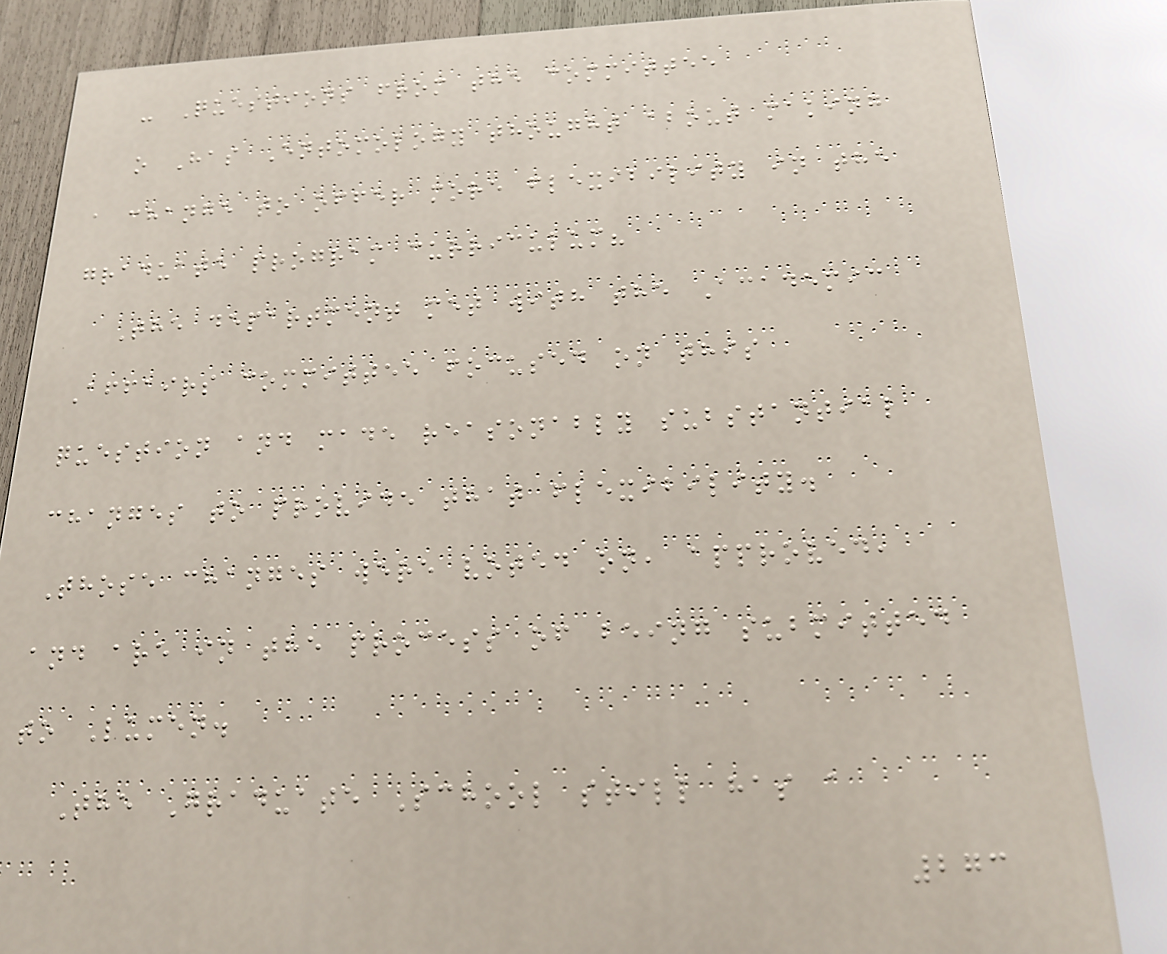- Questions from the committee
o Has Entomology thought about making
a change to offer more flexibility in the
graduate program curriculum?
The department met with the Academic
Affairs committee focused on this
question and made reasonably substantial
changes to provide that flexibility.
Those changes were voted on, approved,
and are in the process of being submitted
to Lumen.
The Graduate School still has a
273
